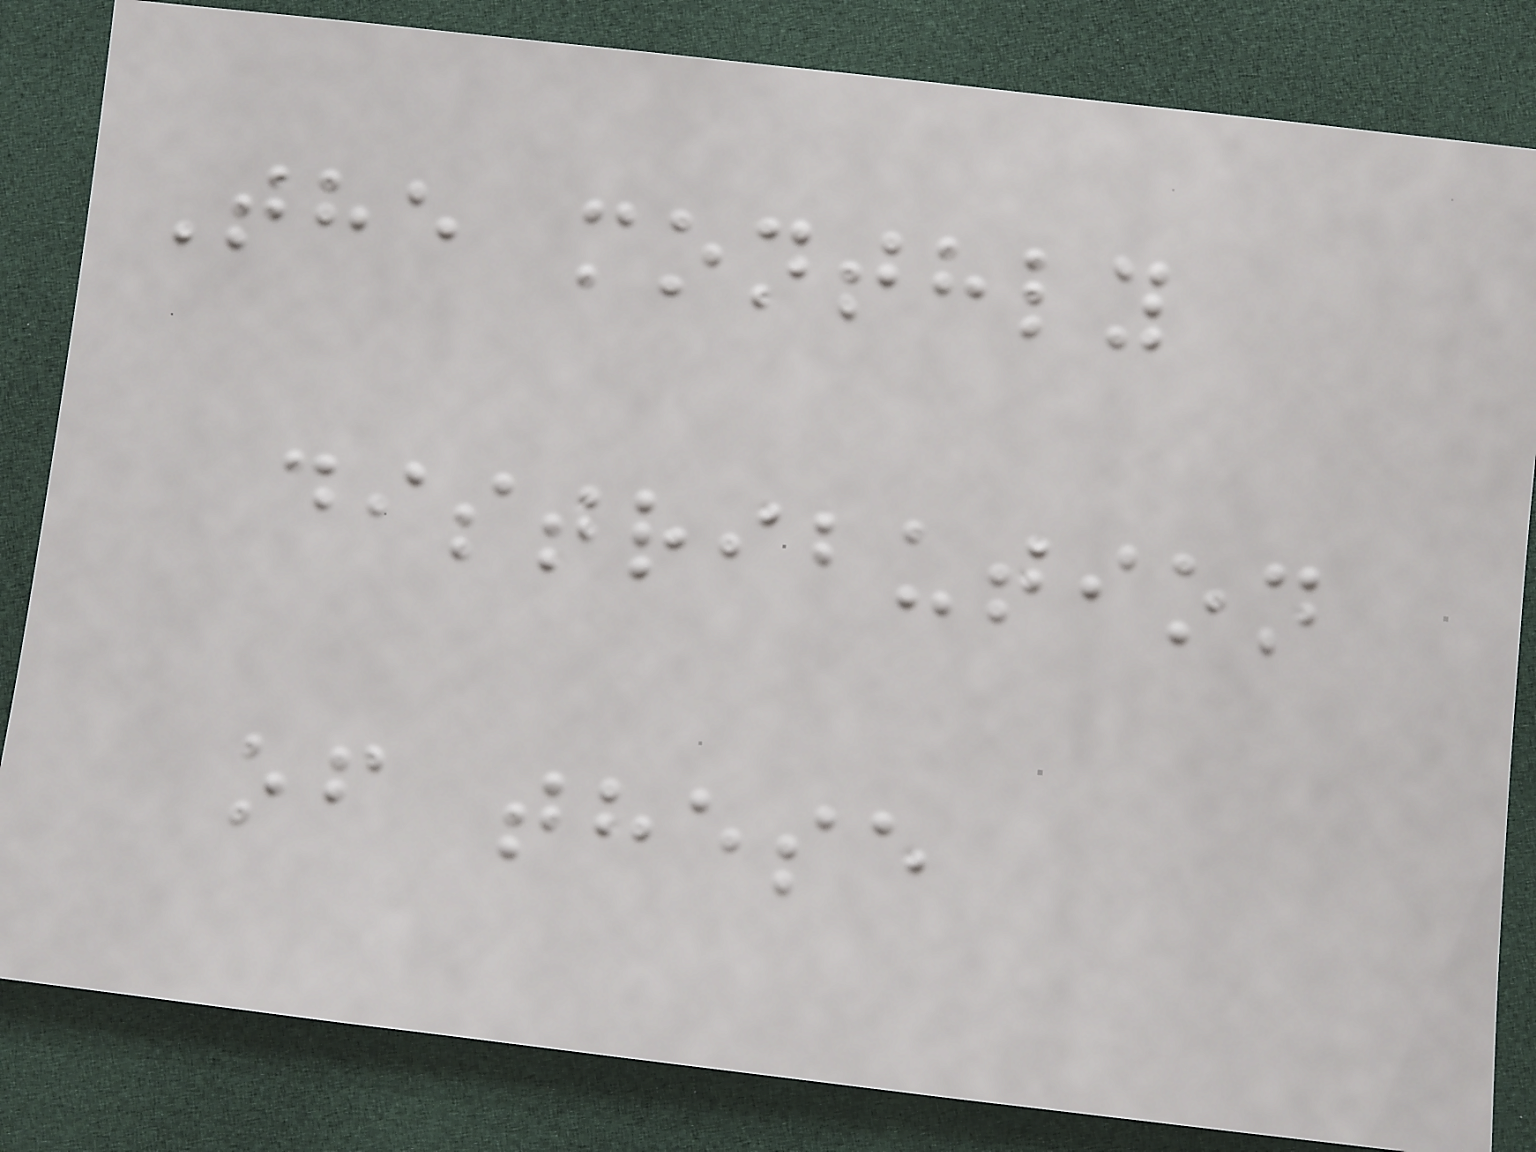The monthly
distribution
of these
